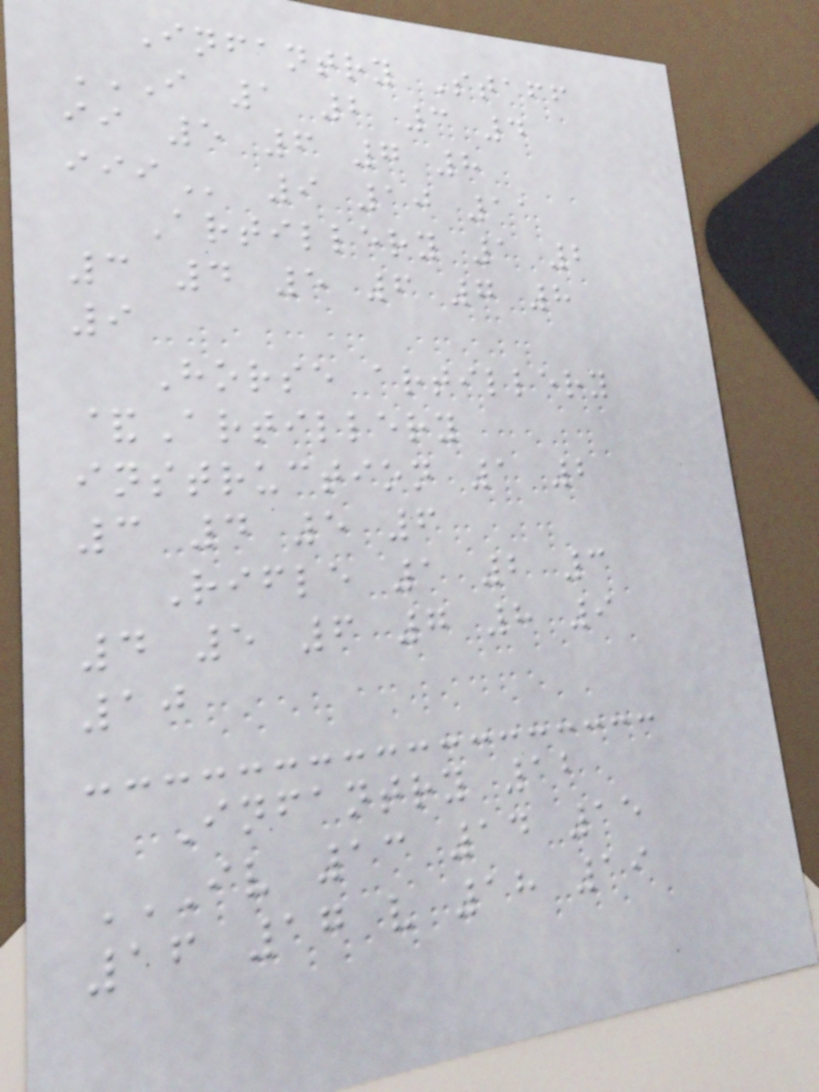Infantry Staff
I 1 2 3 4
II 5 6 7 8
III 9 10 11
Artillery 1 2
3 4 5 6 7 8
9
Horse artillery
&Artillery
instruction 1 2
3 4 5 6
Rifle 1 2 3
4 5 6 7 8 9
10
Infantry 12
IV 13 14 15
16 17 V 18 19
